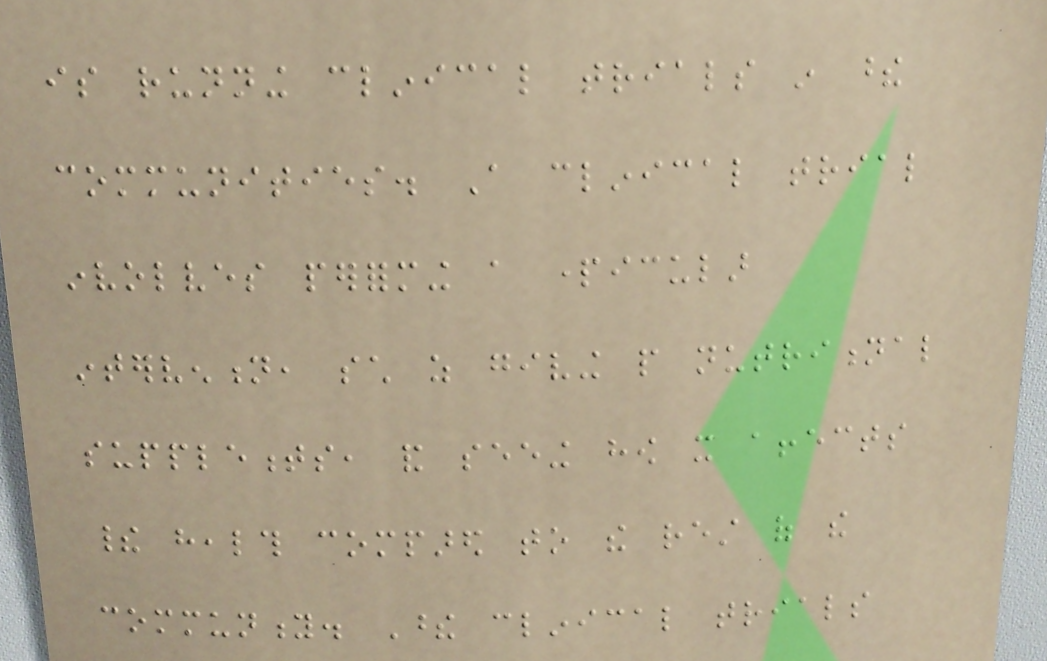is running clinical trials in these
communities. A clinical trial
involves performing a particular
intervention, such as giving people nutritional
supplements, and seeing how it affects
their health compared to the rest of the
community. These clinical trials
